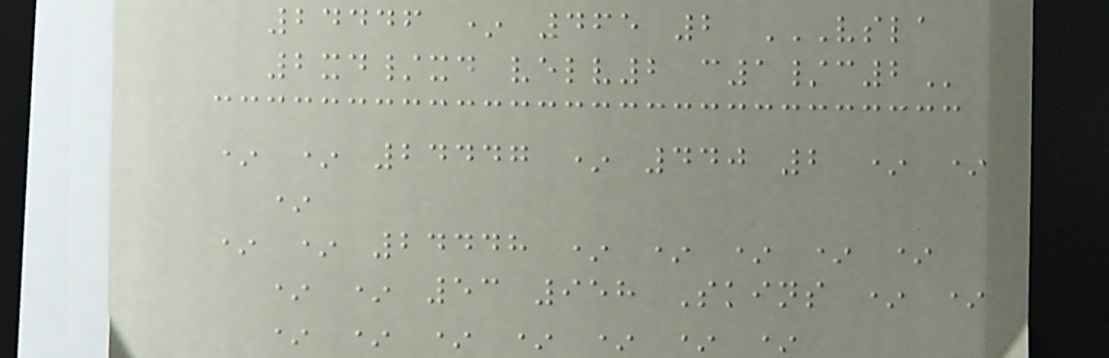24446 * 465 2 VSLA
2XD/XD VELV2 C1/C2
* * 24447 * 440 2 * *
*
* * 24448 * * * * *
* * 53 958 Skins * *
* * * * * * *
